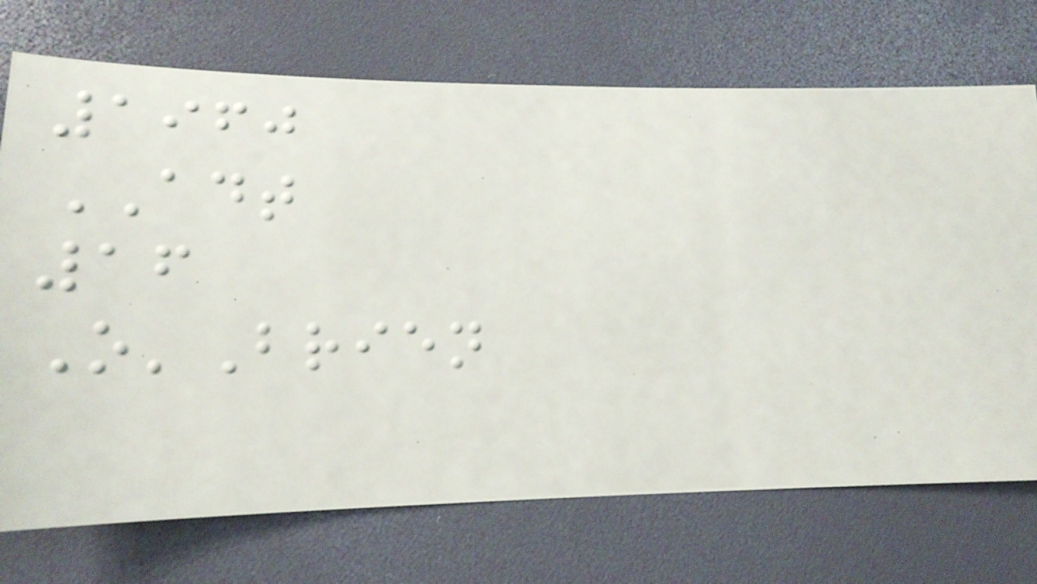1960
ADT
16
O'Brien
